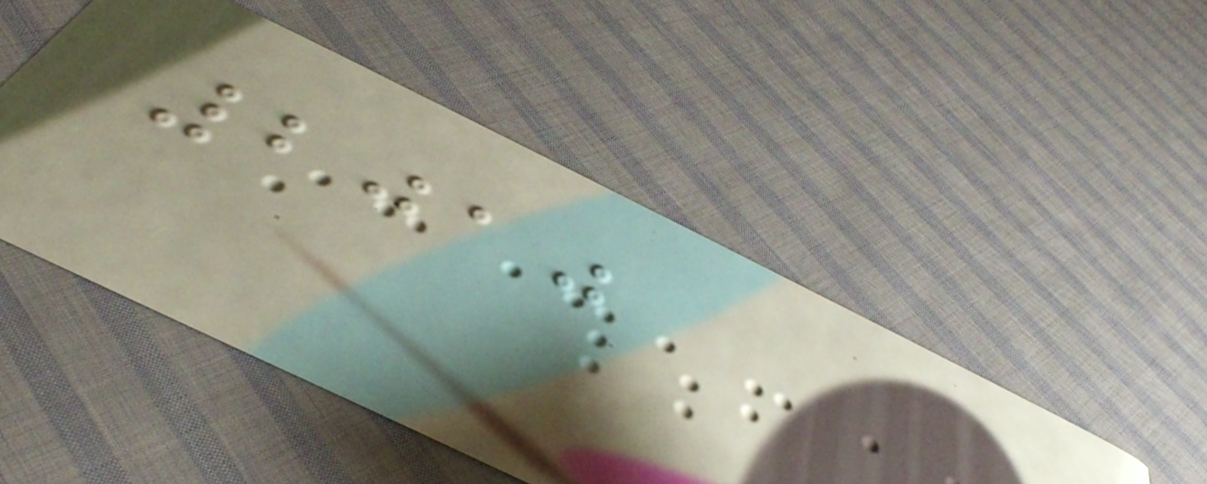2010
